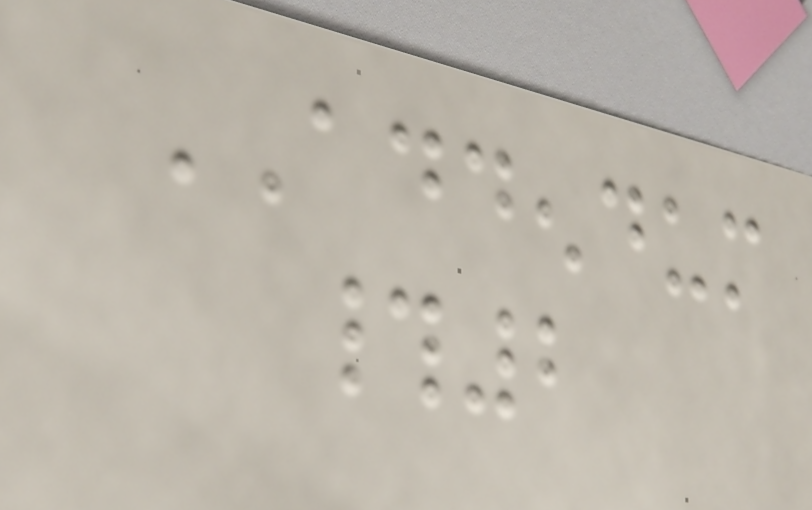ADDENDUM
#2
